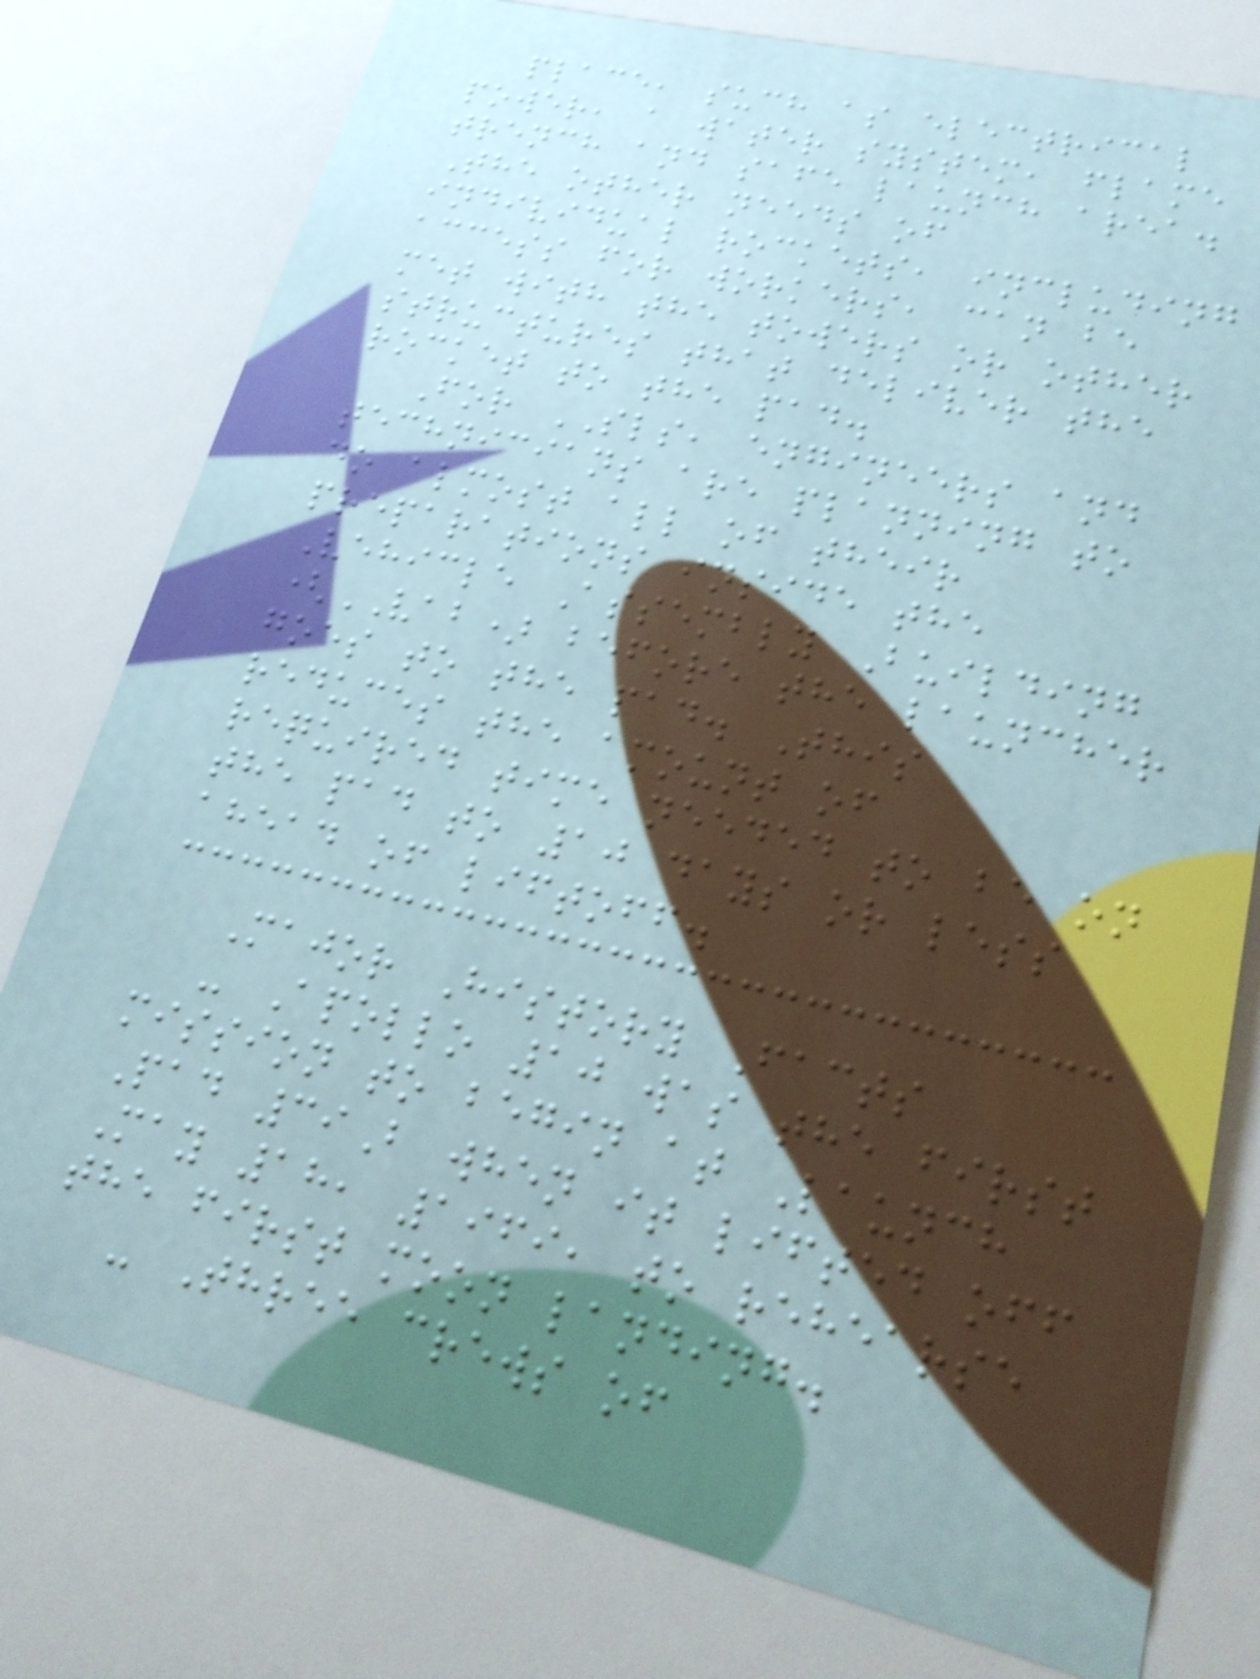place, such as electrical
power, a water system, flame
trench and safe launch area.
The other needs of
individual rockets, including
access for workers, can be
met with the towers or other
structures that deliver the
rocket to the pad.
For SLS, engineers and
technicians are planning to
do almost all of their
preparations inside the
Vehicle Assembly Building
(VAB) before the launcher
goes to the pad. This
reduces the amount of
required time needed to be on
the pad to 10 days or less
ahead of liftoff.
Major History Facts
- Apollo 10 was the first
mission to begin at Launch
Pad 39B when it lifted off
May 18, 1969, to rehearse
the first moon landing.
- Three crews of
